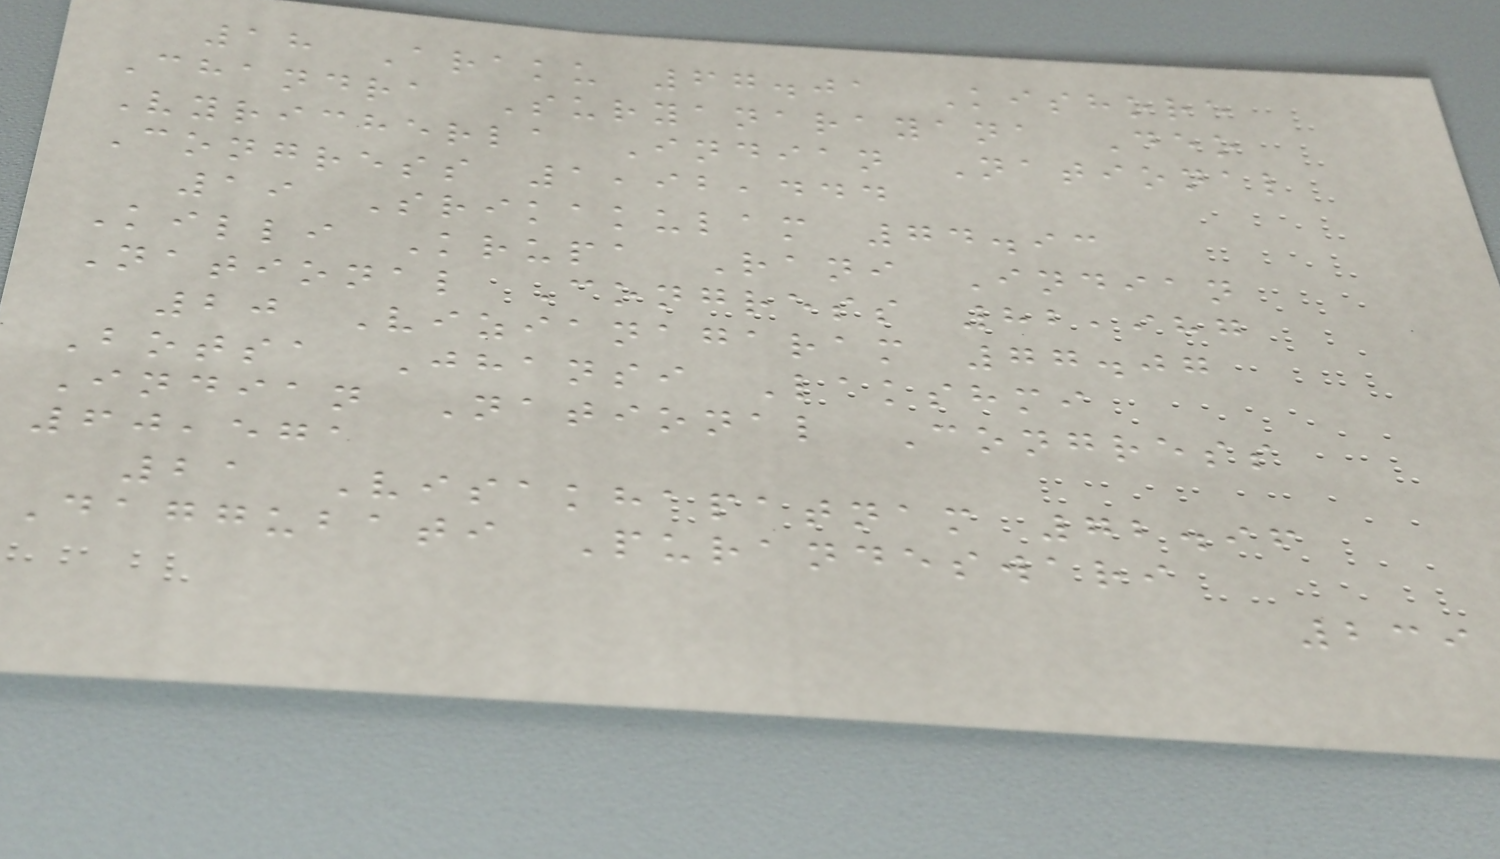18 Araku 67.01 Kishore
Chandra Suryanarayana Deo
Vyricherla Indian National
Congress 1,92,444
19 Srikakulam 74.93
Killi Krupa Rani Indian
National Congress 82,987
20 Vizianagaram 77.07
Botsa Jhansi Lakshmi
Indian National Congress
60,571
21 Visakhapatnam 72.96
Daggubati Purandeswari
239
